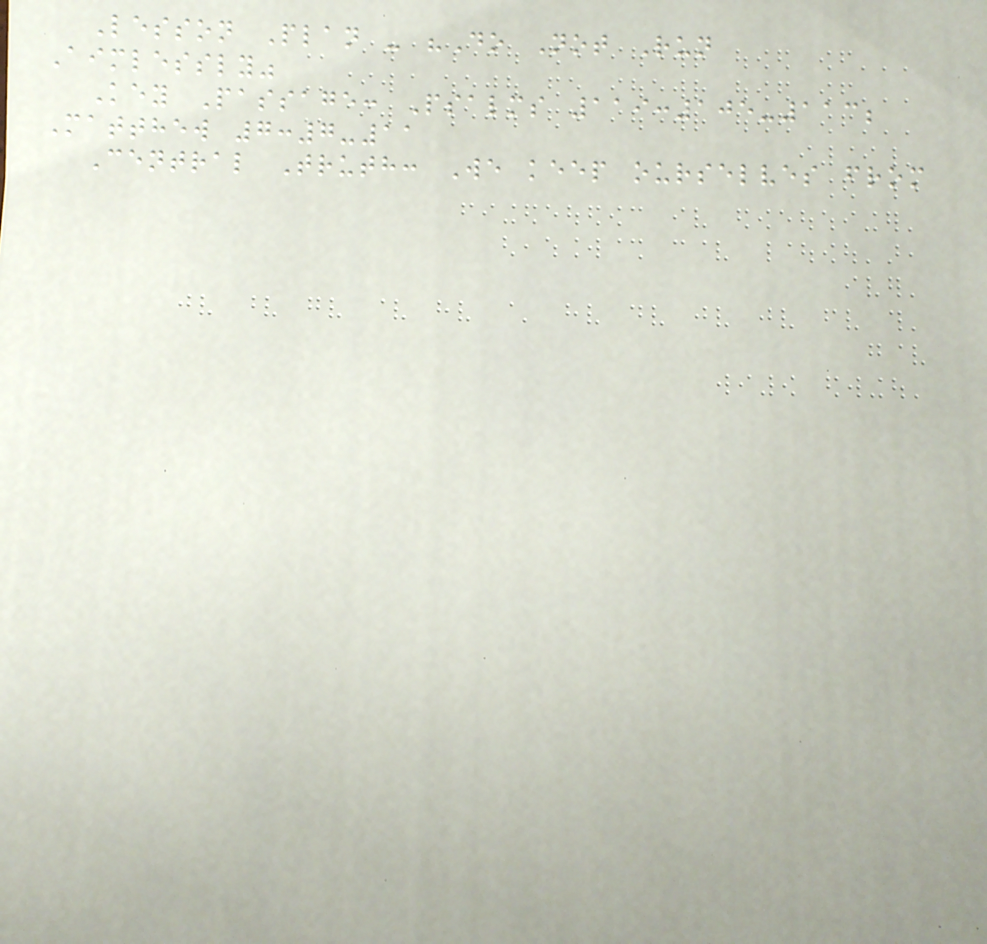Lesson Plan - "Do Not Run
Aimlessly"
Key Passage: Psalms 119:105-113;
Matthew 7:7-11
Central Truth: We keep ourselves from
